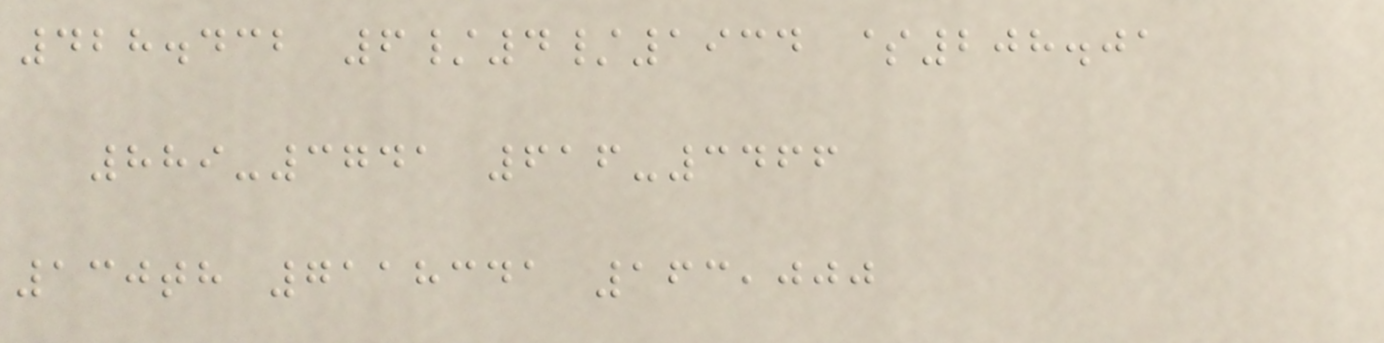428.432 6/4/1934 $208.01
889-3741 616-3466
130th 7118341 163,000
